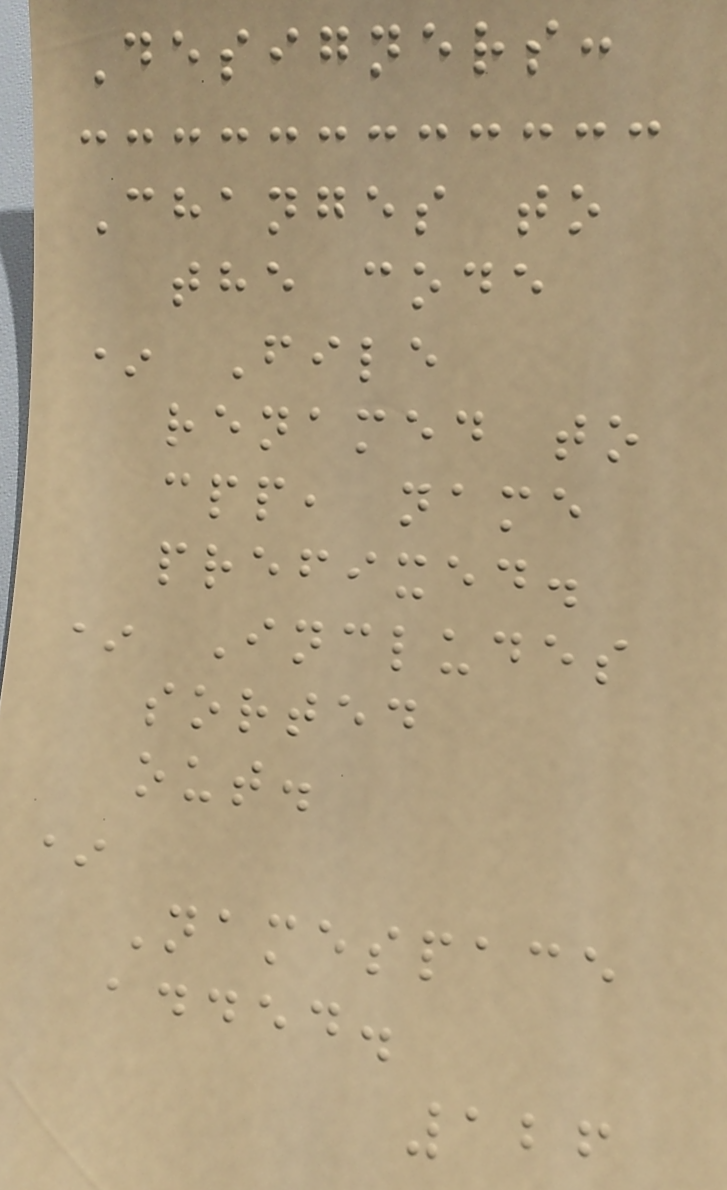Designers:
Changes to
the code
* File
renamed to
cpp, name
prefixed.
* Includes
sorted
out.
*
Namespace
added.
126
